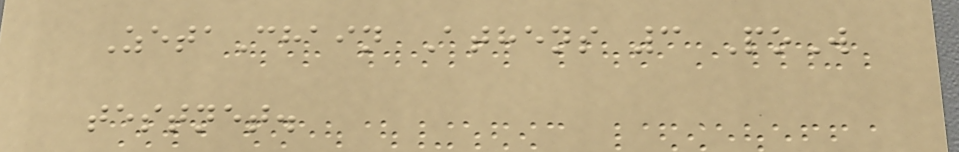ZetaChain Athens 3 PoW
testnet.
